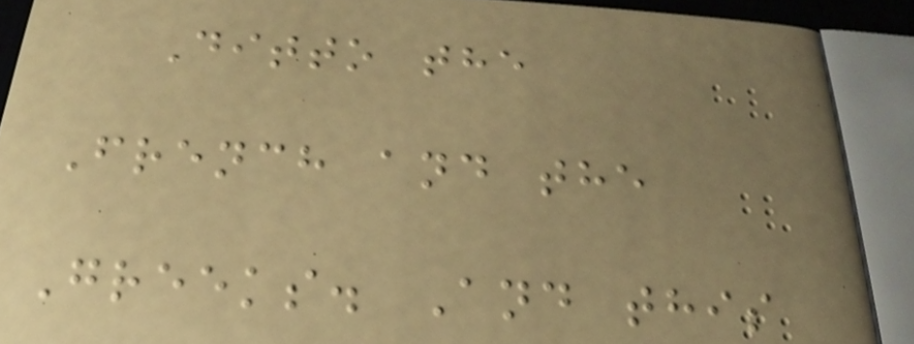Ditto the
French and the
Greeks. And this
